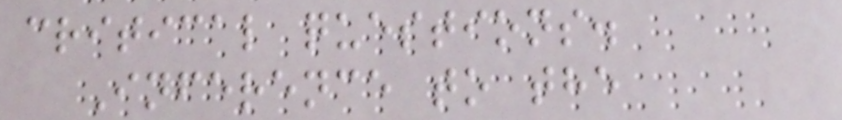critical questions.
Inference to the
